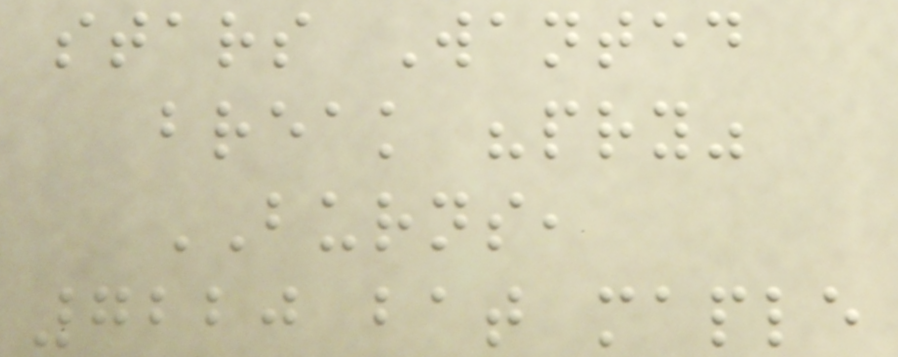stars Wanted
break "pry"
BURNS,
7220 bat maple
